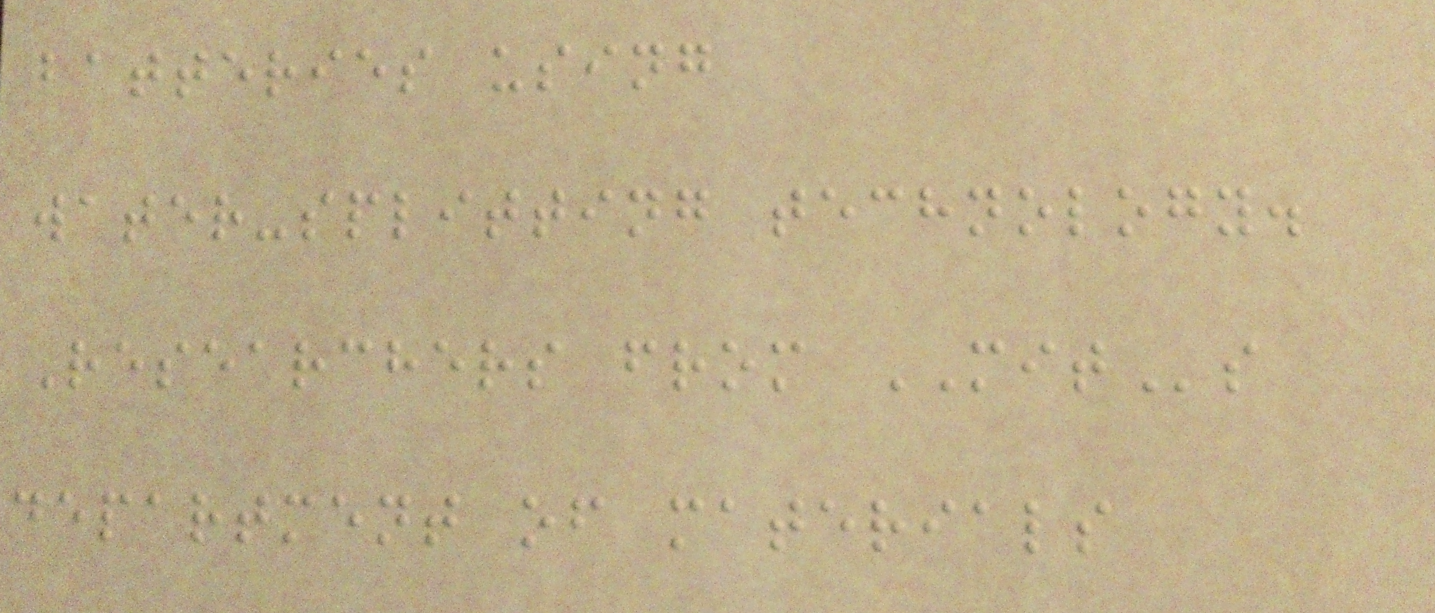batteries using
water-splitting technology.
Researchers from MITs
department of materials
